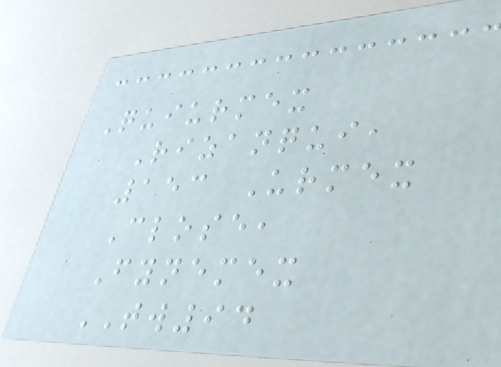Quiurmex
Rizanqui,
153 Urmex
Close,
Fynemex
TW94
